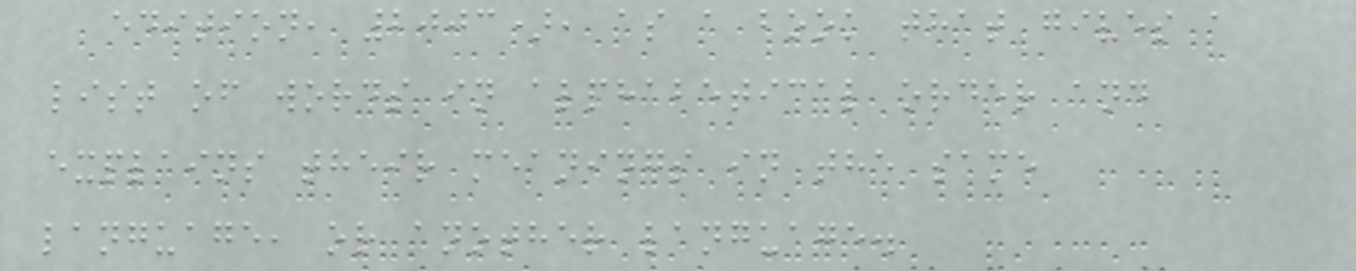edition, 2003), as a book that gives a
list of words in alphabetical order and
explains their meanings in the same
language, or another language.
